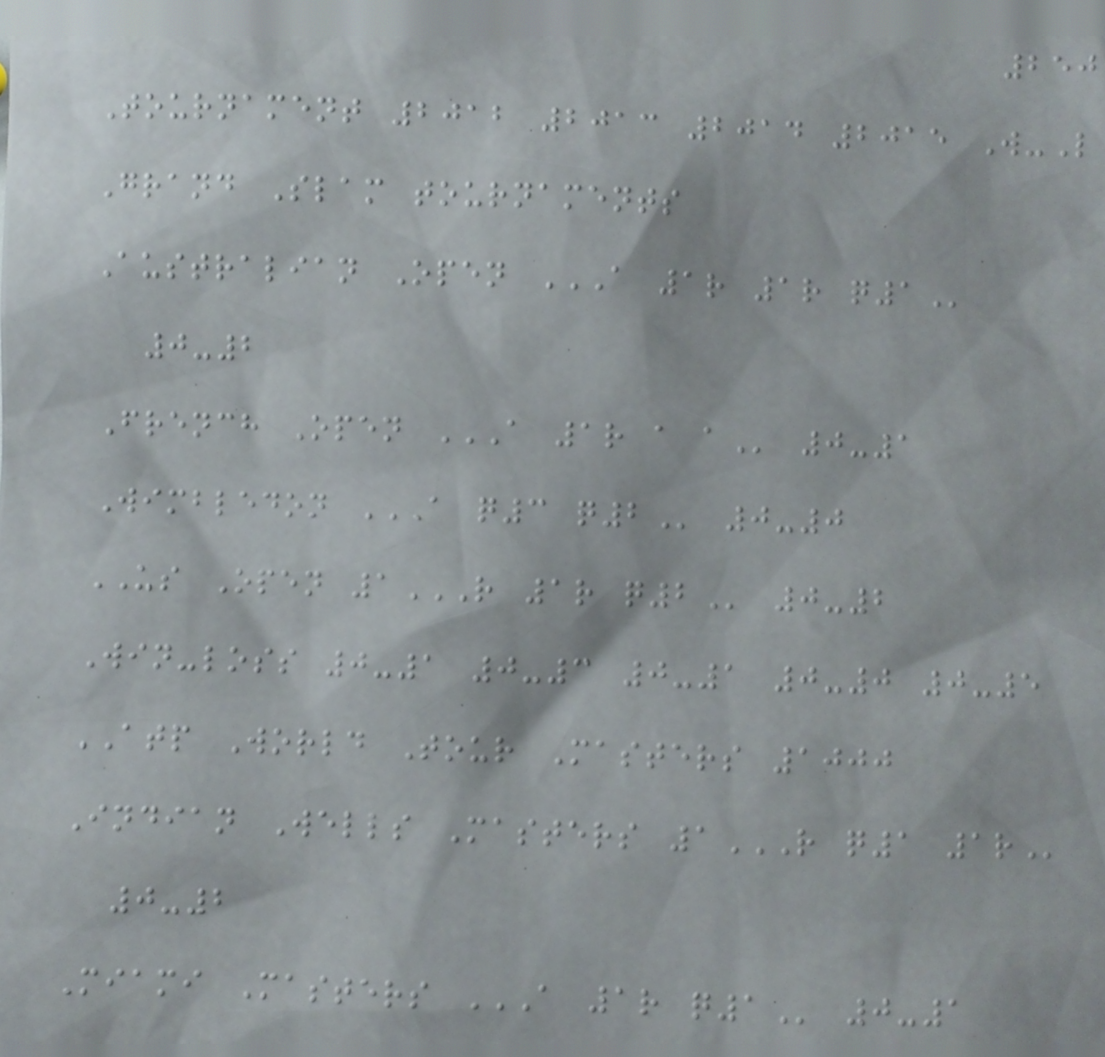250
Tournament 2012 2013 2014 2015 W-L
Grand Slam tournaments
Australian Open A 1R 1R Q1
0-2
French Open A 1R A A 0-1
Wimbledon A Q3 Q2 0-0
US Open 1R 1R Q2 0-2
Win-loss 0-1 0-3 0-1 0-0 0-5
ATP World Tour Masters 1000
Indian Wells Masters 1R Q1 1R
0-2
Miami Masters A 1R Q1 0-1
